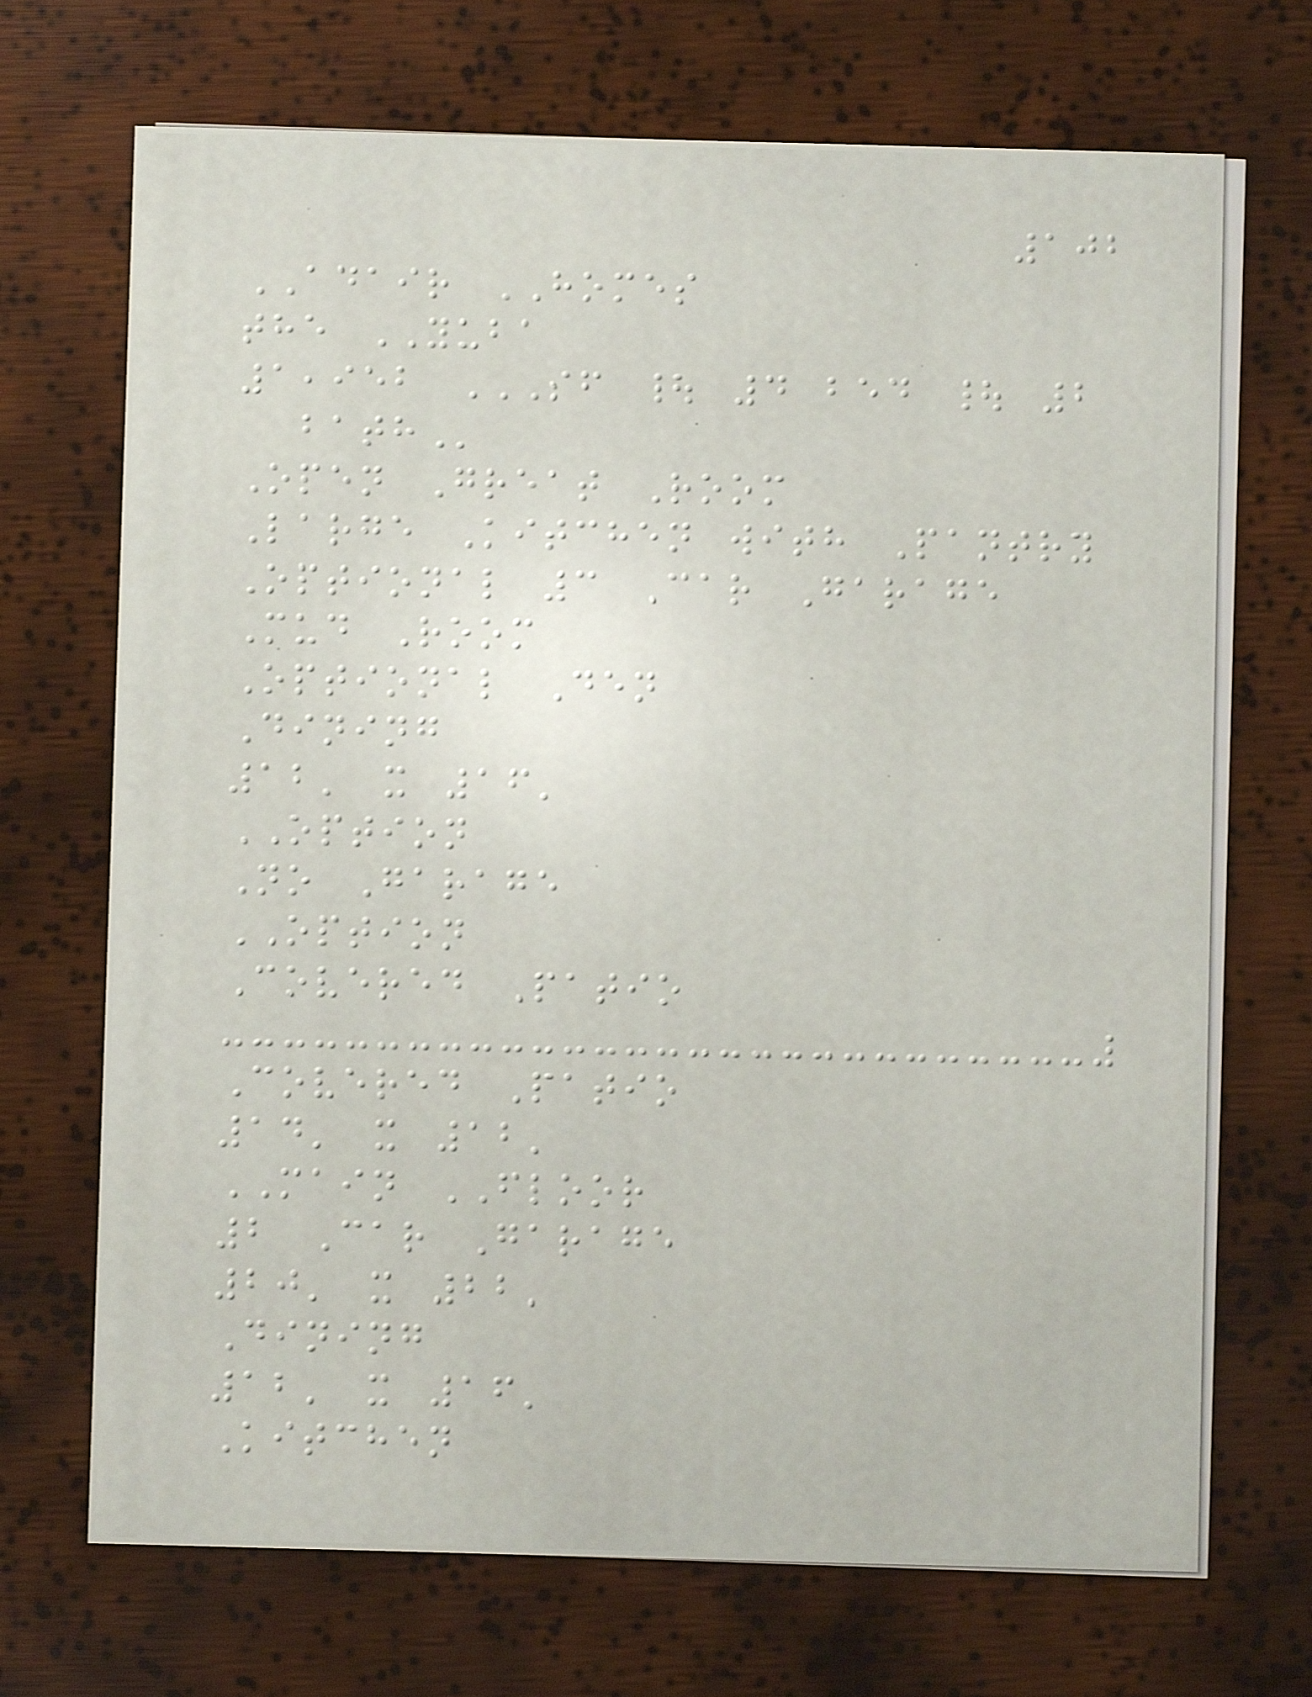102
ADAIR HOMES
the YUBA
1,952 SF | 4 BED | 2
BATH
Open Great Room
Large Kitchen with Pantry
Optional 3 Car Garage
Mud Room
Optional Den
Dining
12' x 16'
OPTION
No Garage
OPTION
Covered Patio
Covered Patio
14' x 12'
MAIN FLOOR
2 Car Garage
20' x 22'
Dining
12' x 16'
Kitchen
